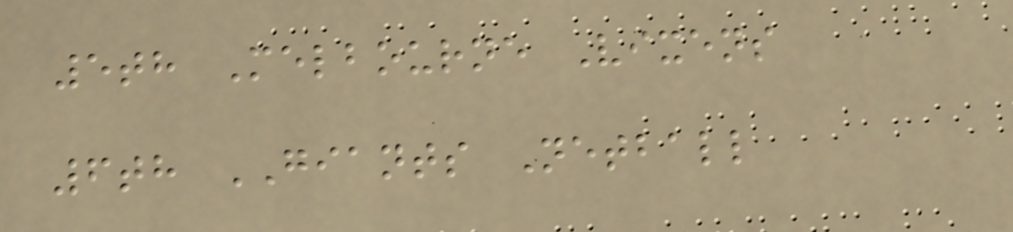5th Melbourne Vixens
6th GIANTS Netball
